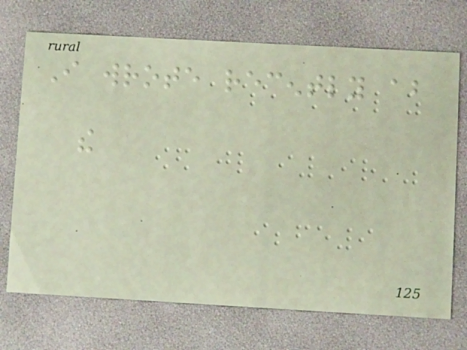I wrote recently about
the
